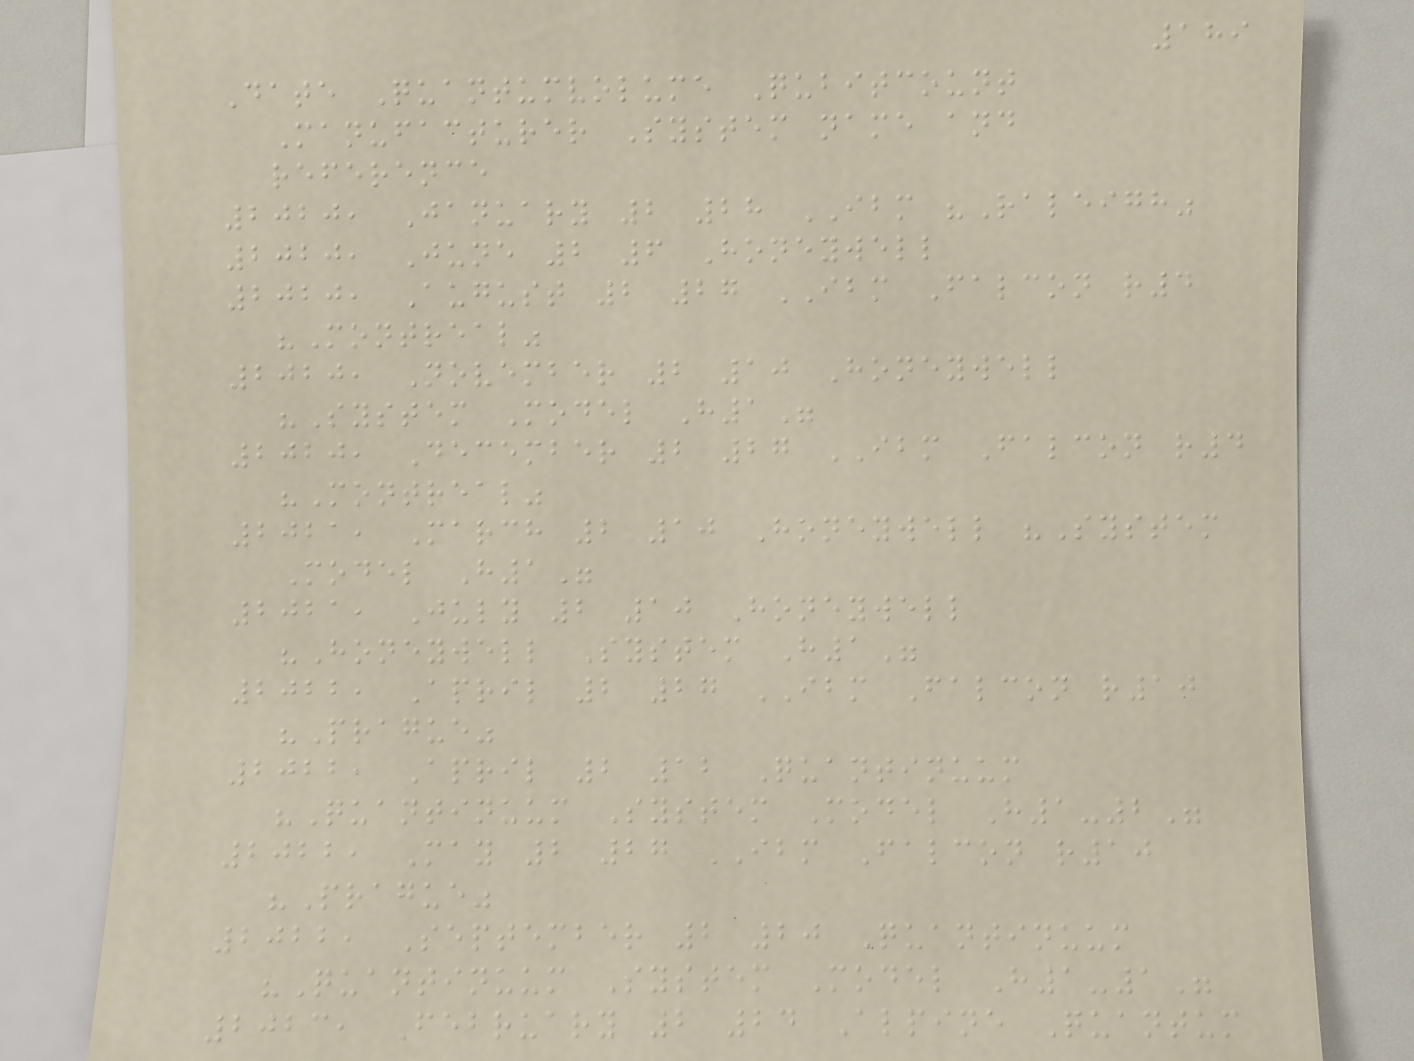189
Date Quantumvolume Qubitcount
Manufacturer System name and
reference
2020, January 2 28 IBM "Raleigh"
2020, June 2 6 Honeywell
2020, August 2 27 IBM Falcon r4
"Montreal"
2020, November 2 10 Honeywell
"System Model H1"
2020, December 2 27 IBM Falcon r4
"Montreal"
2021, March 2 10 Honeywell "System
Model H1"
2021, July 2 10 Honeywell
"Honeywell System H1"
2022, April 2 27 IBM Falcon r10
"Prague"
2022, April 2 12 Quantinuum
"Quantinuum System Model H1-2"
2022, May 2 27 IBM Falcon r10
"Prague"
2022, September 2 20 Quantinuum
"Quantinuum System Model H1-1"
2023, February 2 24 Alpine Quantum
